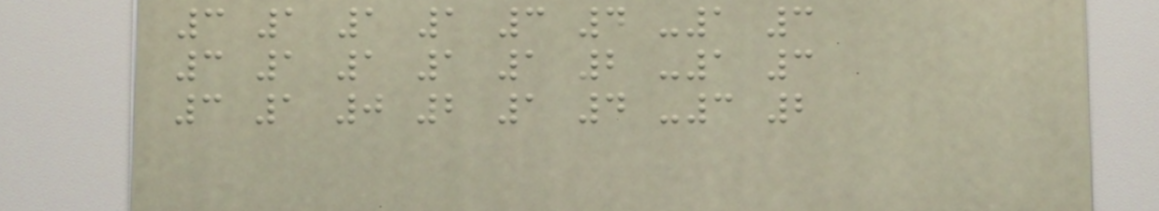3 1 1 1 3 4 -1 3
3 1 1 1 1 2 -1 3
3 1 0 2 1 4 -3 2
